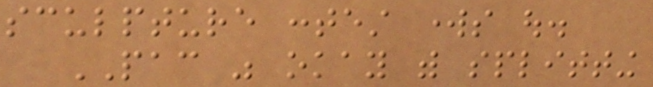sculpture contest works out.
PAC was okay with splitting
